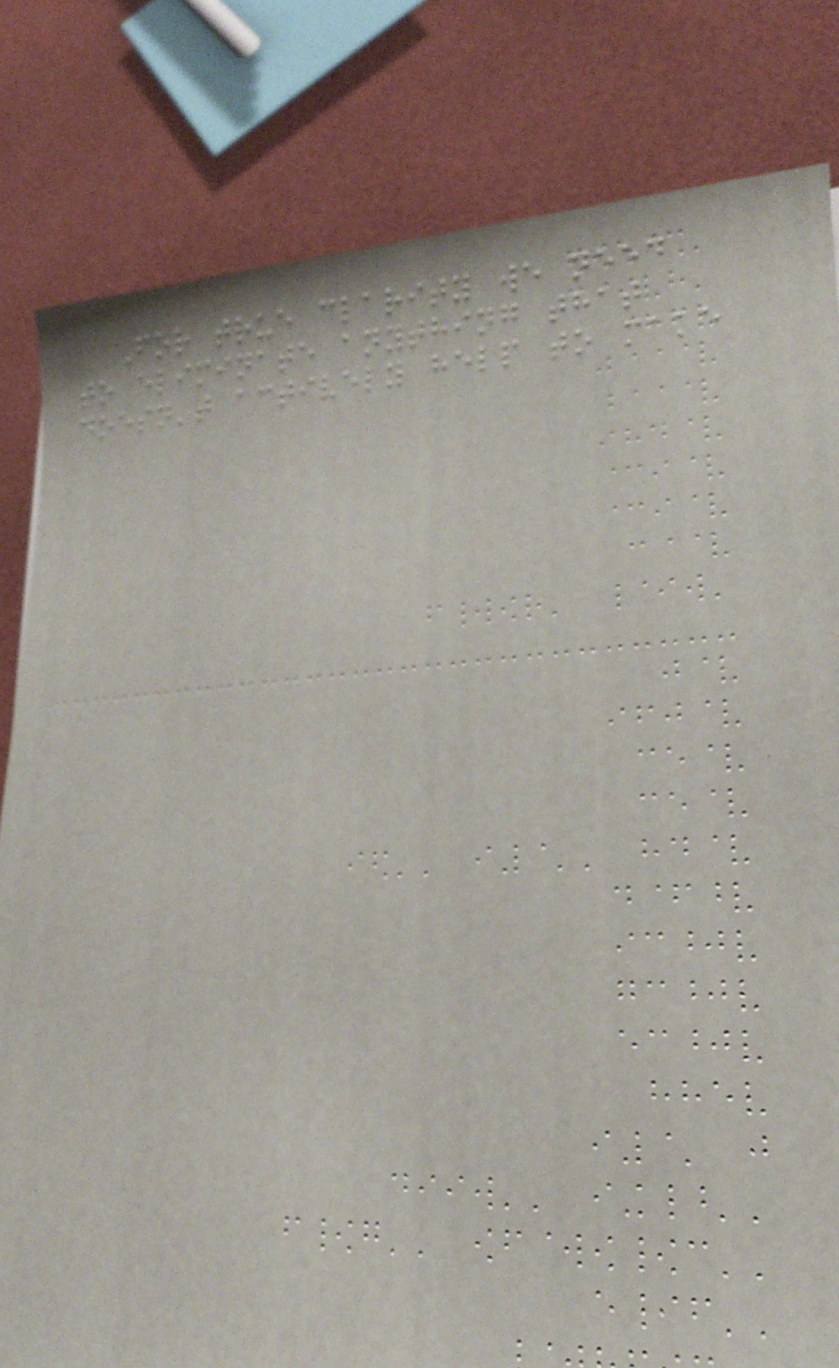For true clarity we need
to eliminate anything that
doesn't actively help to make
